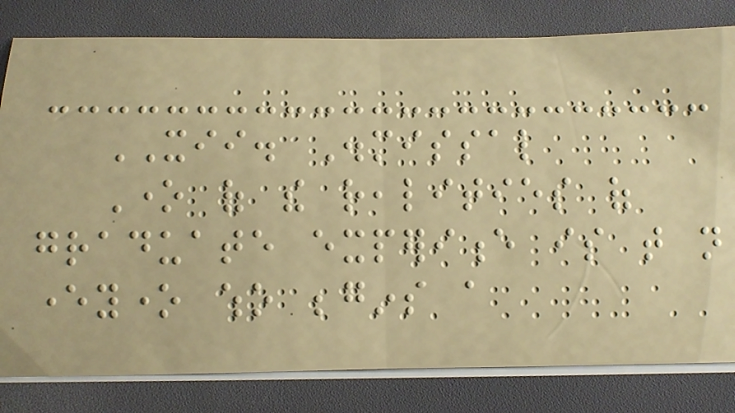XII. Dismissal
One of the realities of
graduate experience is that not
everyone who begins a
